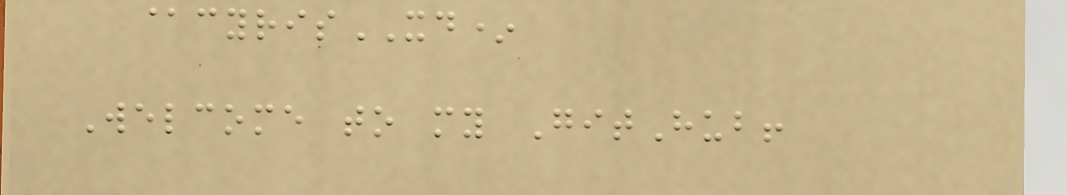@cyrisXD*
Welcome to my GitHub!
